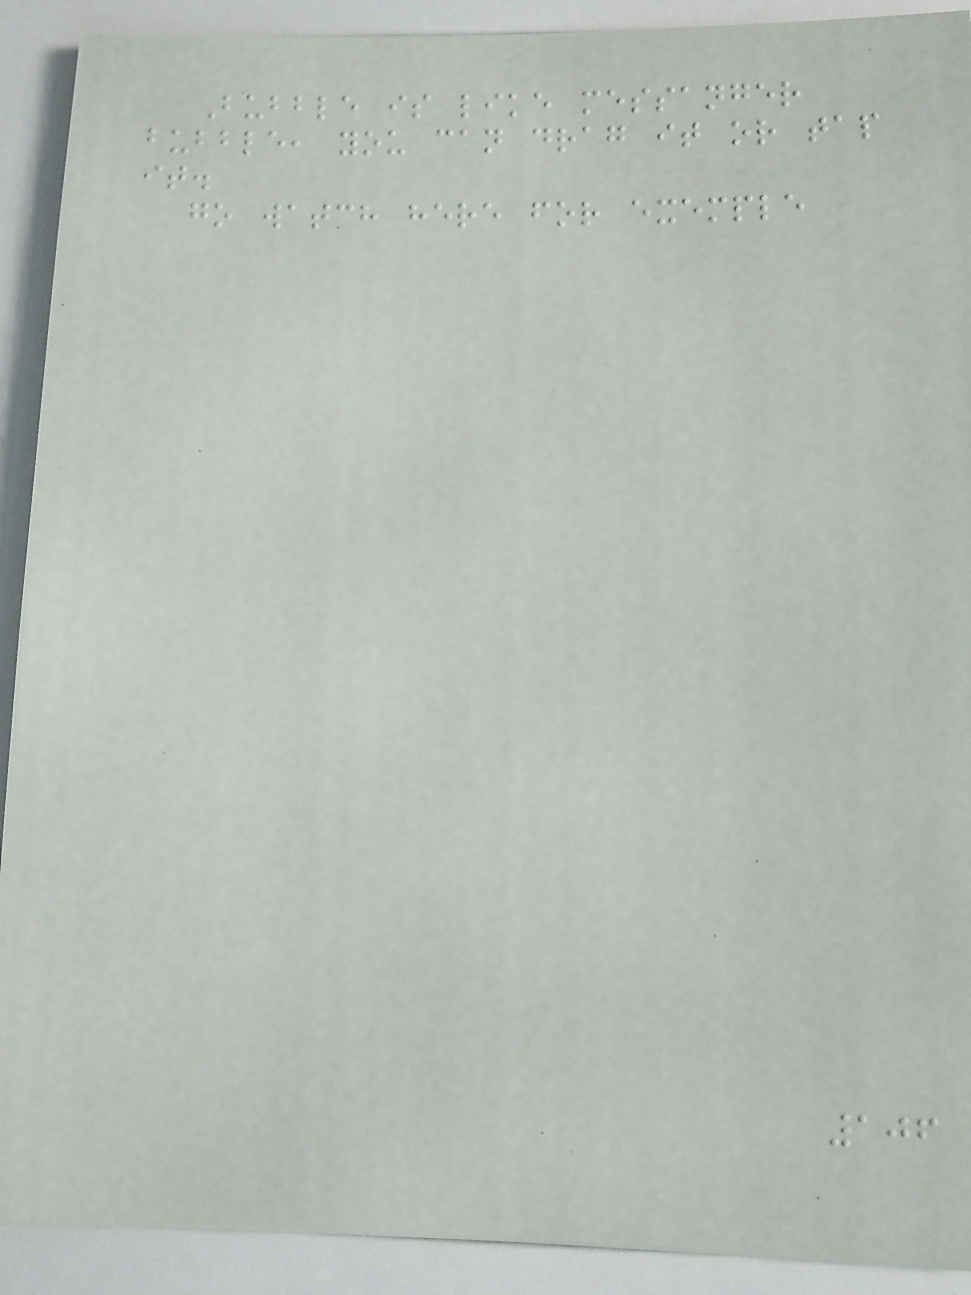Bubble is like messanger
bubble, you can drag it or tap
it.
go watch here for exemple
106
